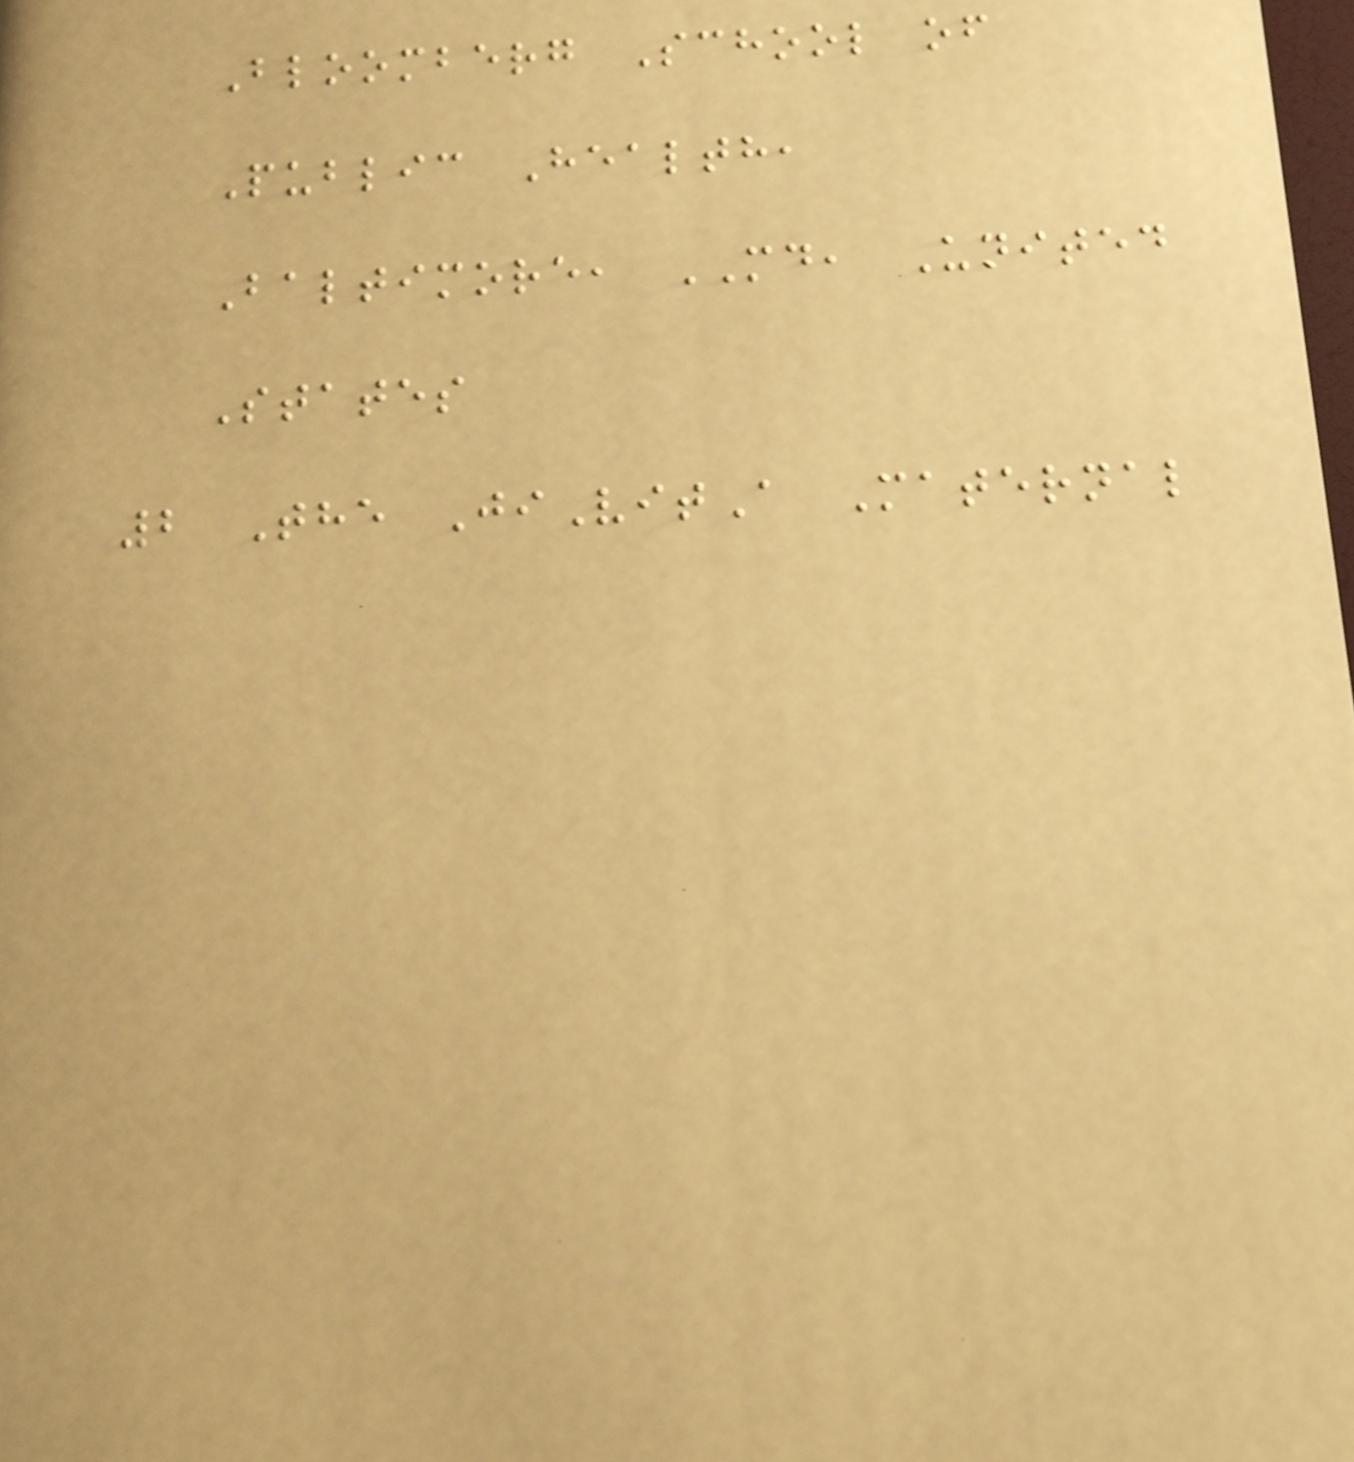Bloomberg School of
Public Health,
Baltimore, MD, United
States
2 The JiVitA Maternal
